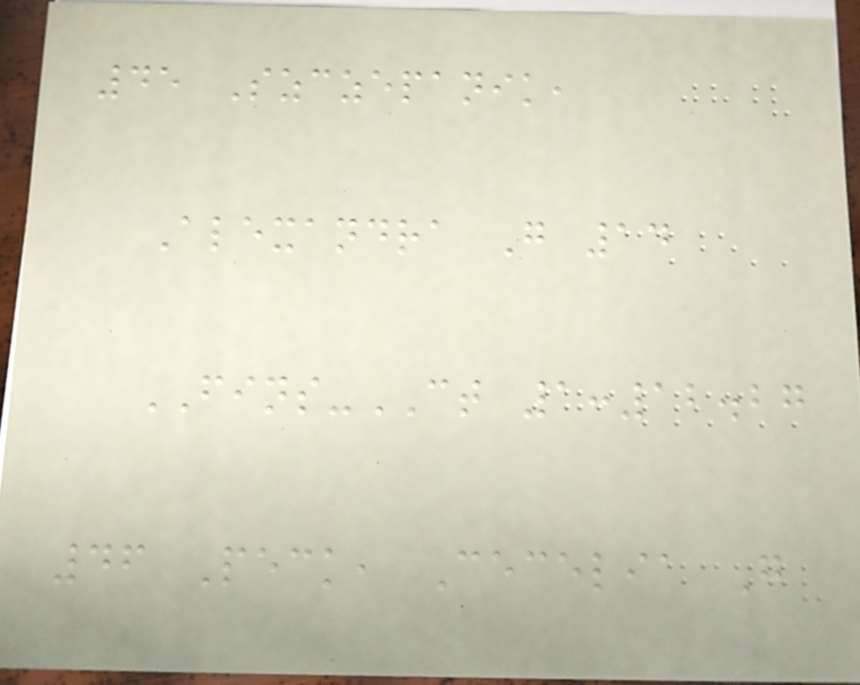45 Szczepanik,
Alexandra G 14
FINS-CT 1:12.27
46 Peck, Cecelia G
